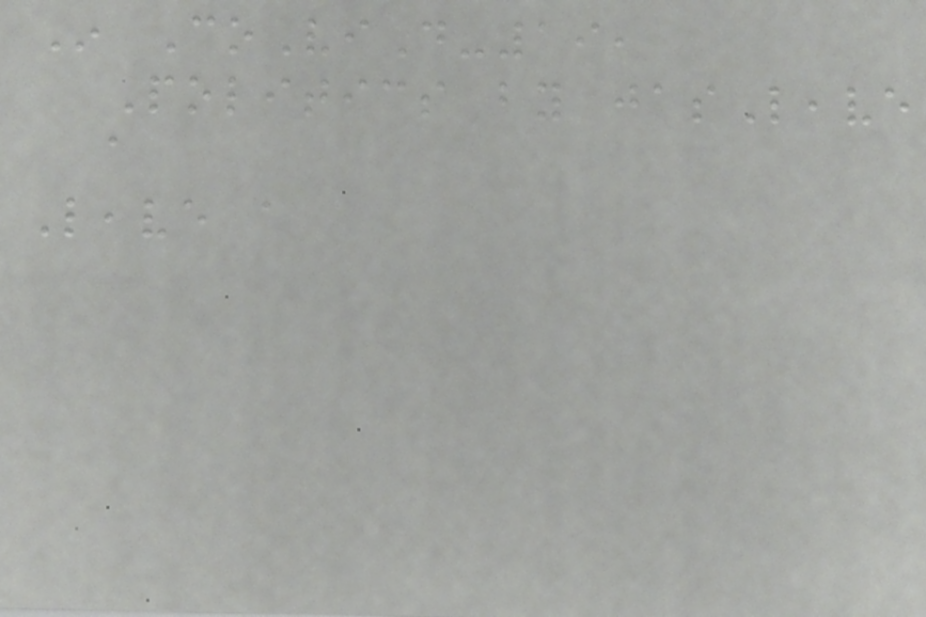In CoViD-19,
Politics by jasLeave
a
Leave a
